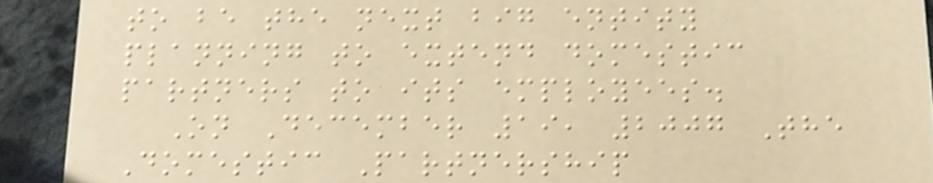to be the next big entity
planning to extend domestic
partners to its employees.
On December 19, 2007 The
Domestic Partnership
